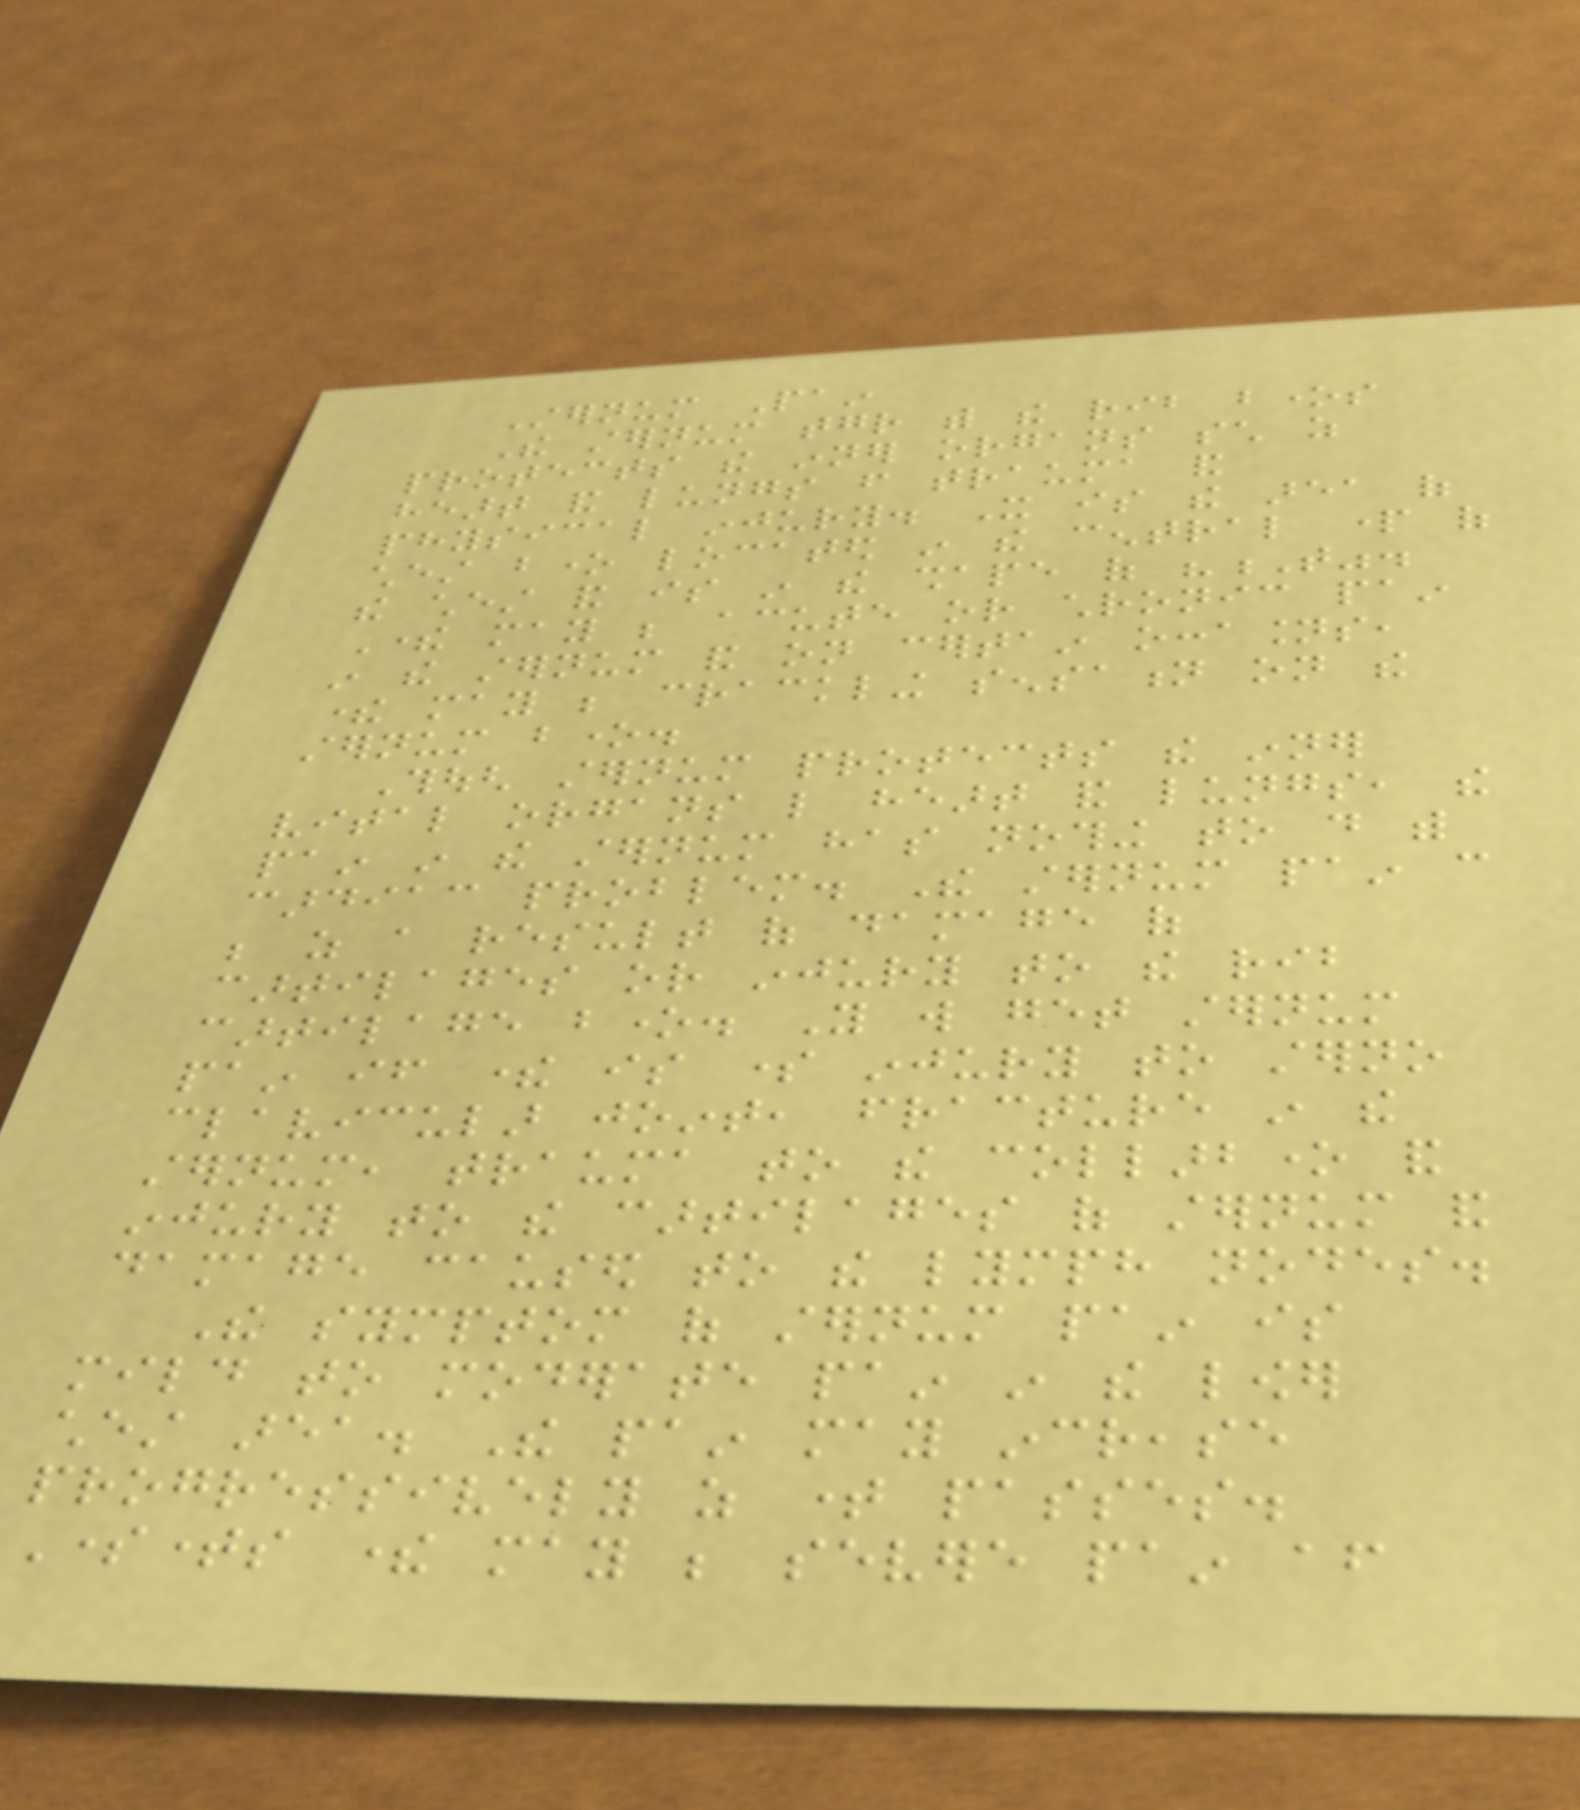Sternum Pain
The sternum together with the rib bones
protects the inner organs such as
heart and lungs from trauma and
physical injury. It is the area of
chest bone located in the central part of
the chest and is in the shape of "T".
There may be acute or chronic pain
in the sternum and on certain occasions,
there may be crackling sensation on the
sternum bone.
Though sternum protects the inner
vital organs like heart and lungs, the
pain in the sternum has nothing to do with
cardiac problem. The sternum pain can
be as a result of damage of
cartilages or injury to the rib
cartilage bone. You will get sternum
pain if there is some injury to sterno
clavicular joint, fracture in the
sternum, trauma to the collarbone and
injury to the cartilages of sternum and
damage caused to the lymph nodes.
The symptom of sternum pain is
mild to moderate pain in the lower
chest area. The pain may increase
progressively as time passes.
Sometimes there may be severe pain after
